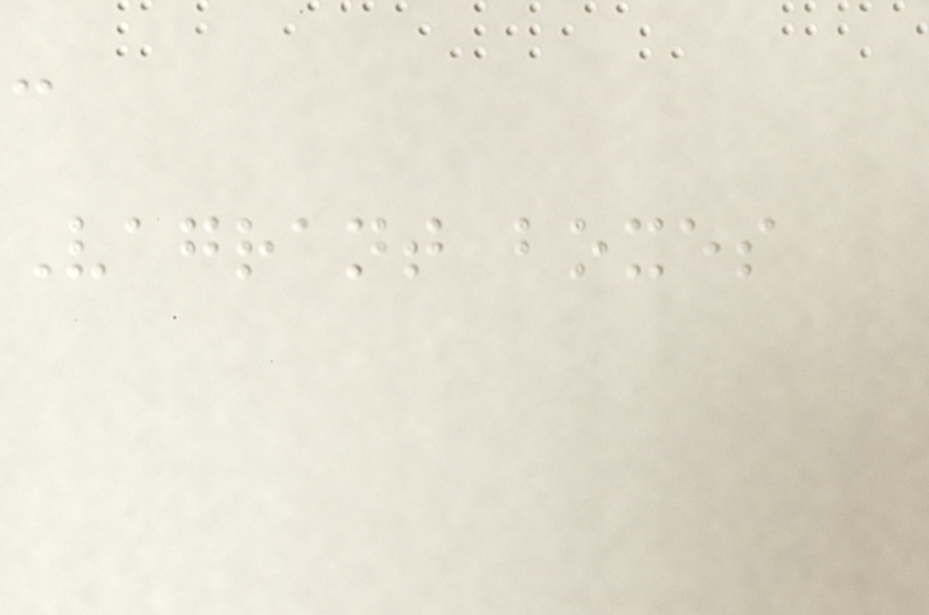-
Vagrant boxes
